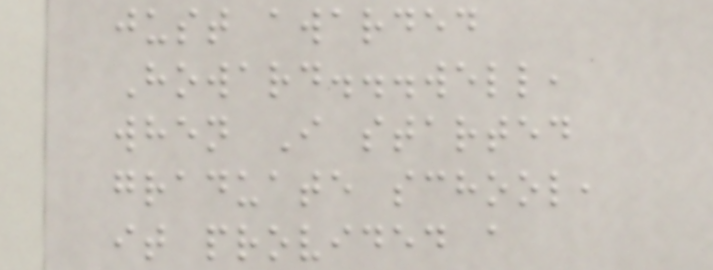just awarded
Howard...well,
when I started
graduate school,
it provided a
